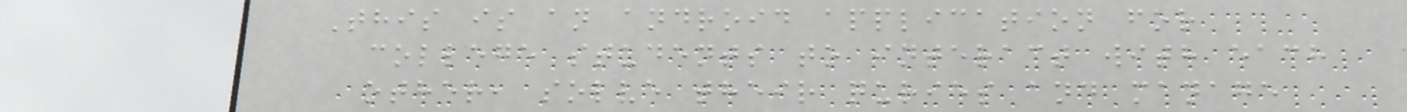This is an android application for
college students to interact with each
other, solve their quries and manage
